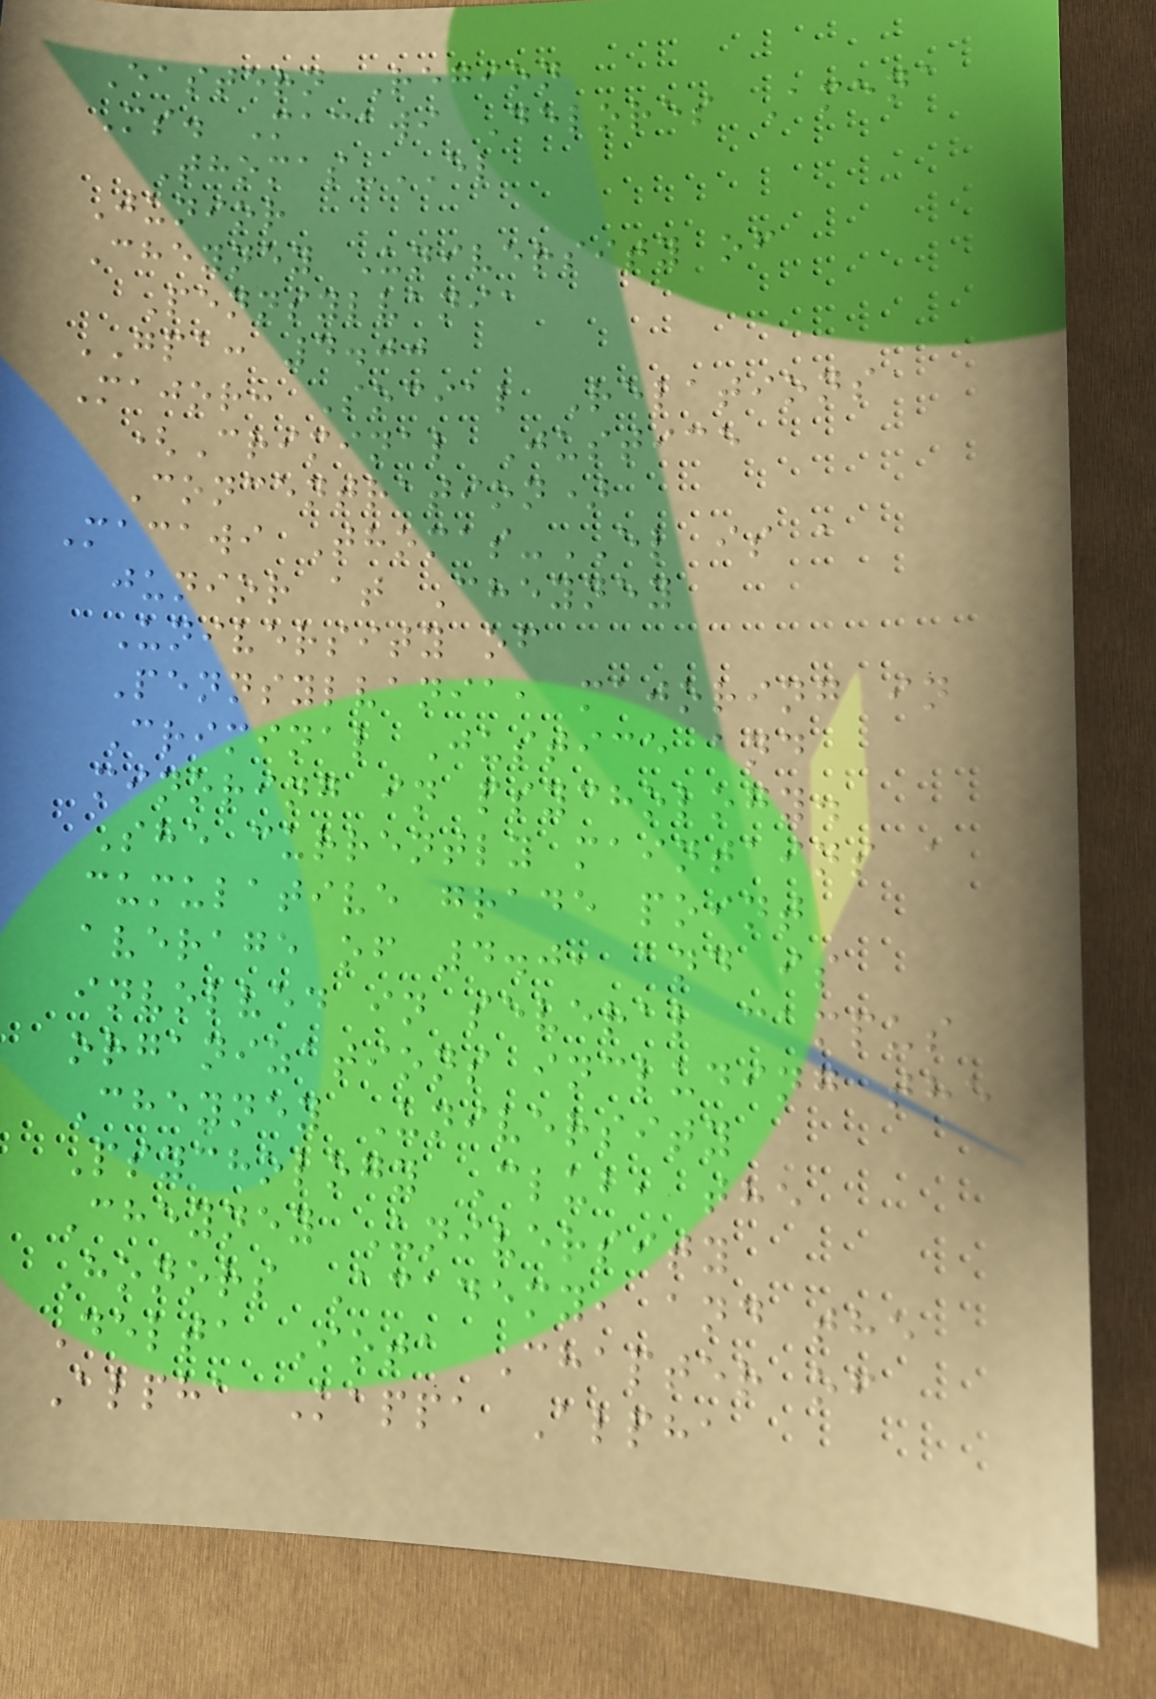Eastern Region
Ms. Macawi Delores Amena
Thomas-EL
Junior
Cheyney University of
Pennsylvania
GPA: 4.00
Major: Social Relations
(Criminal Justice
Concentration)
Macawi Thomas-EL is a
junior at Cheyney
University of
Pennsylvania, majoring in
Criminal Justice and
minoring in psychology.
She currently maintains a
cumulative grade point
average of 4.0, and is
involved in several campus
organizations including the
Cheyney University
Psychology Club, the
Cheyney University
Honors Academy, and the
Delta Iota Chapter of
Alpha Kappa Alpha
